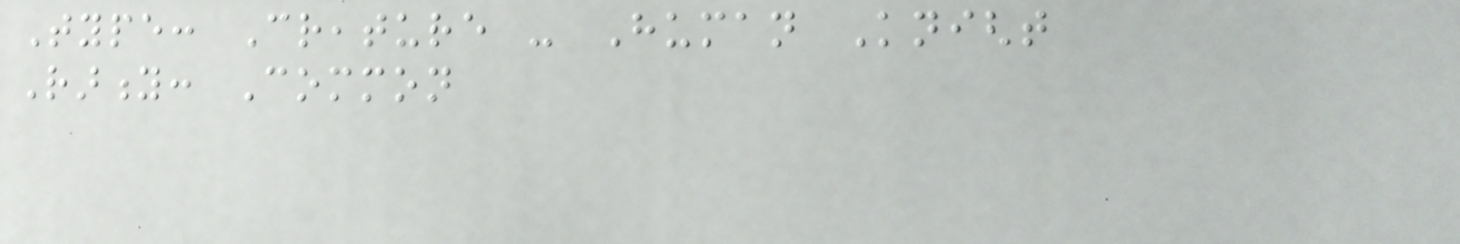Type: Creature - Human Knight
Rarity: Common
